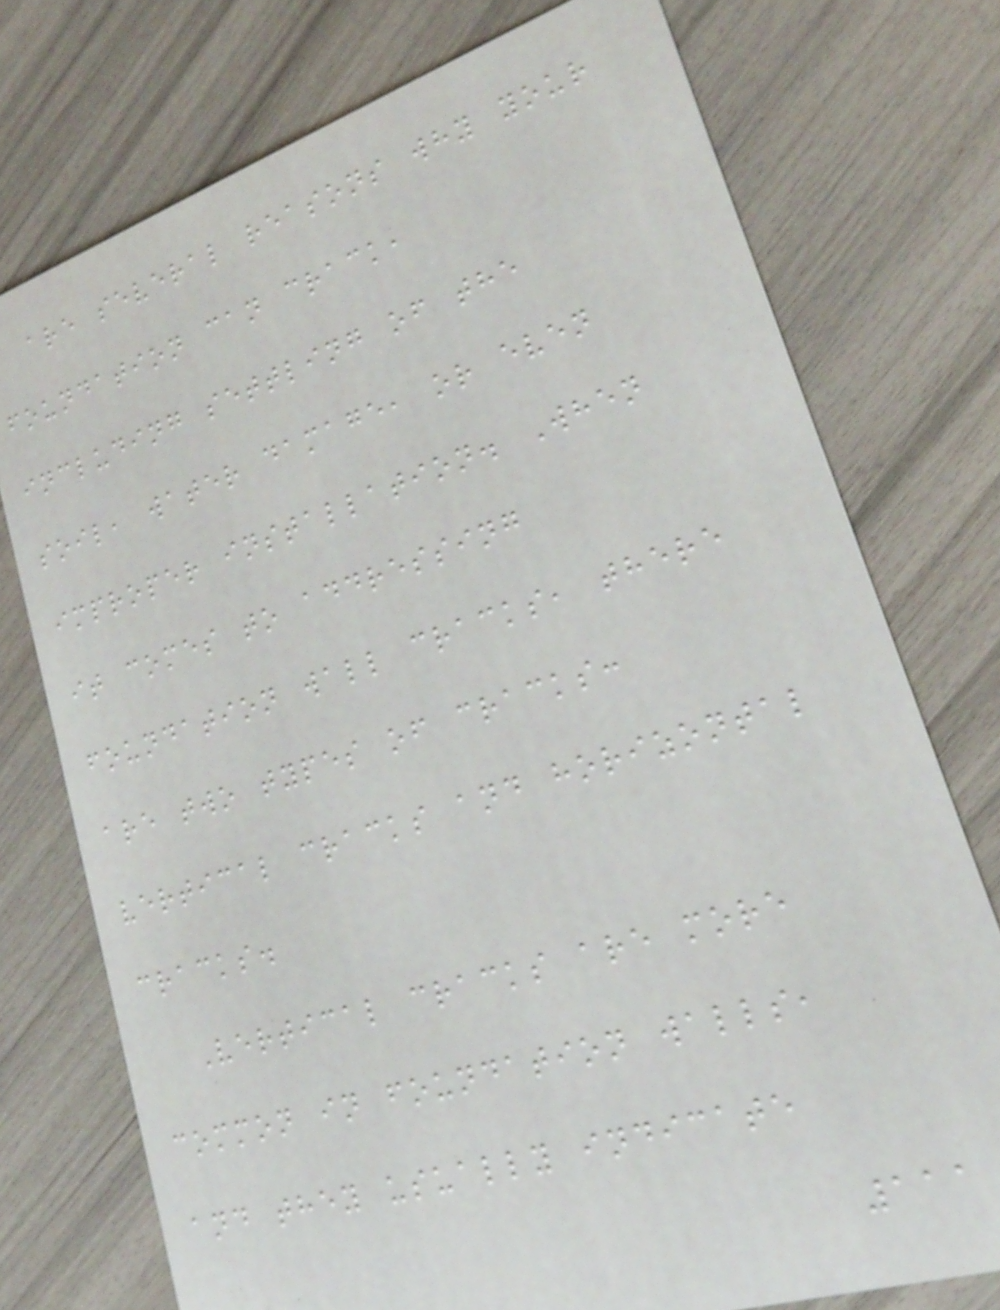are several reasons why your
foundation can crack,
including settling of the
soil, water damage, or even
improper installation. When
it comes to addressing
foundation wall cracks, there
are two types of cracks:
vertical cracks and horizontal
cracks.
Vertical cracks are more
common in foundation walls,
and they usually indicate
111
